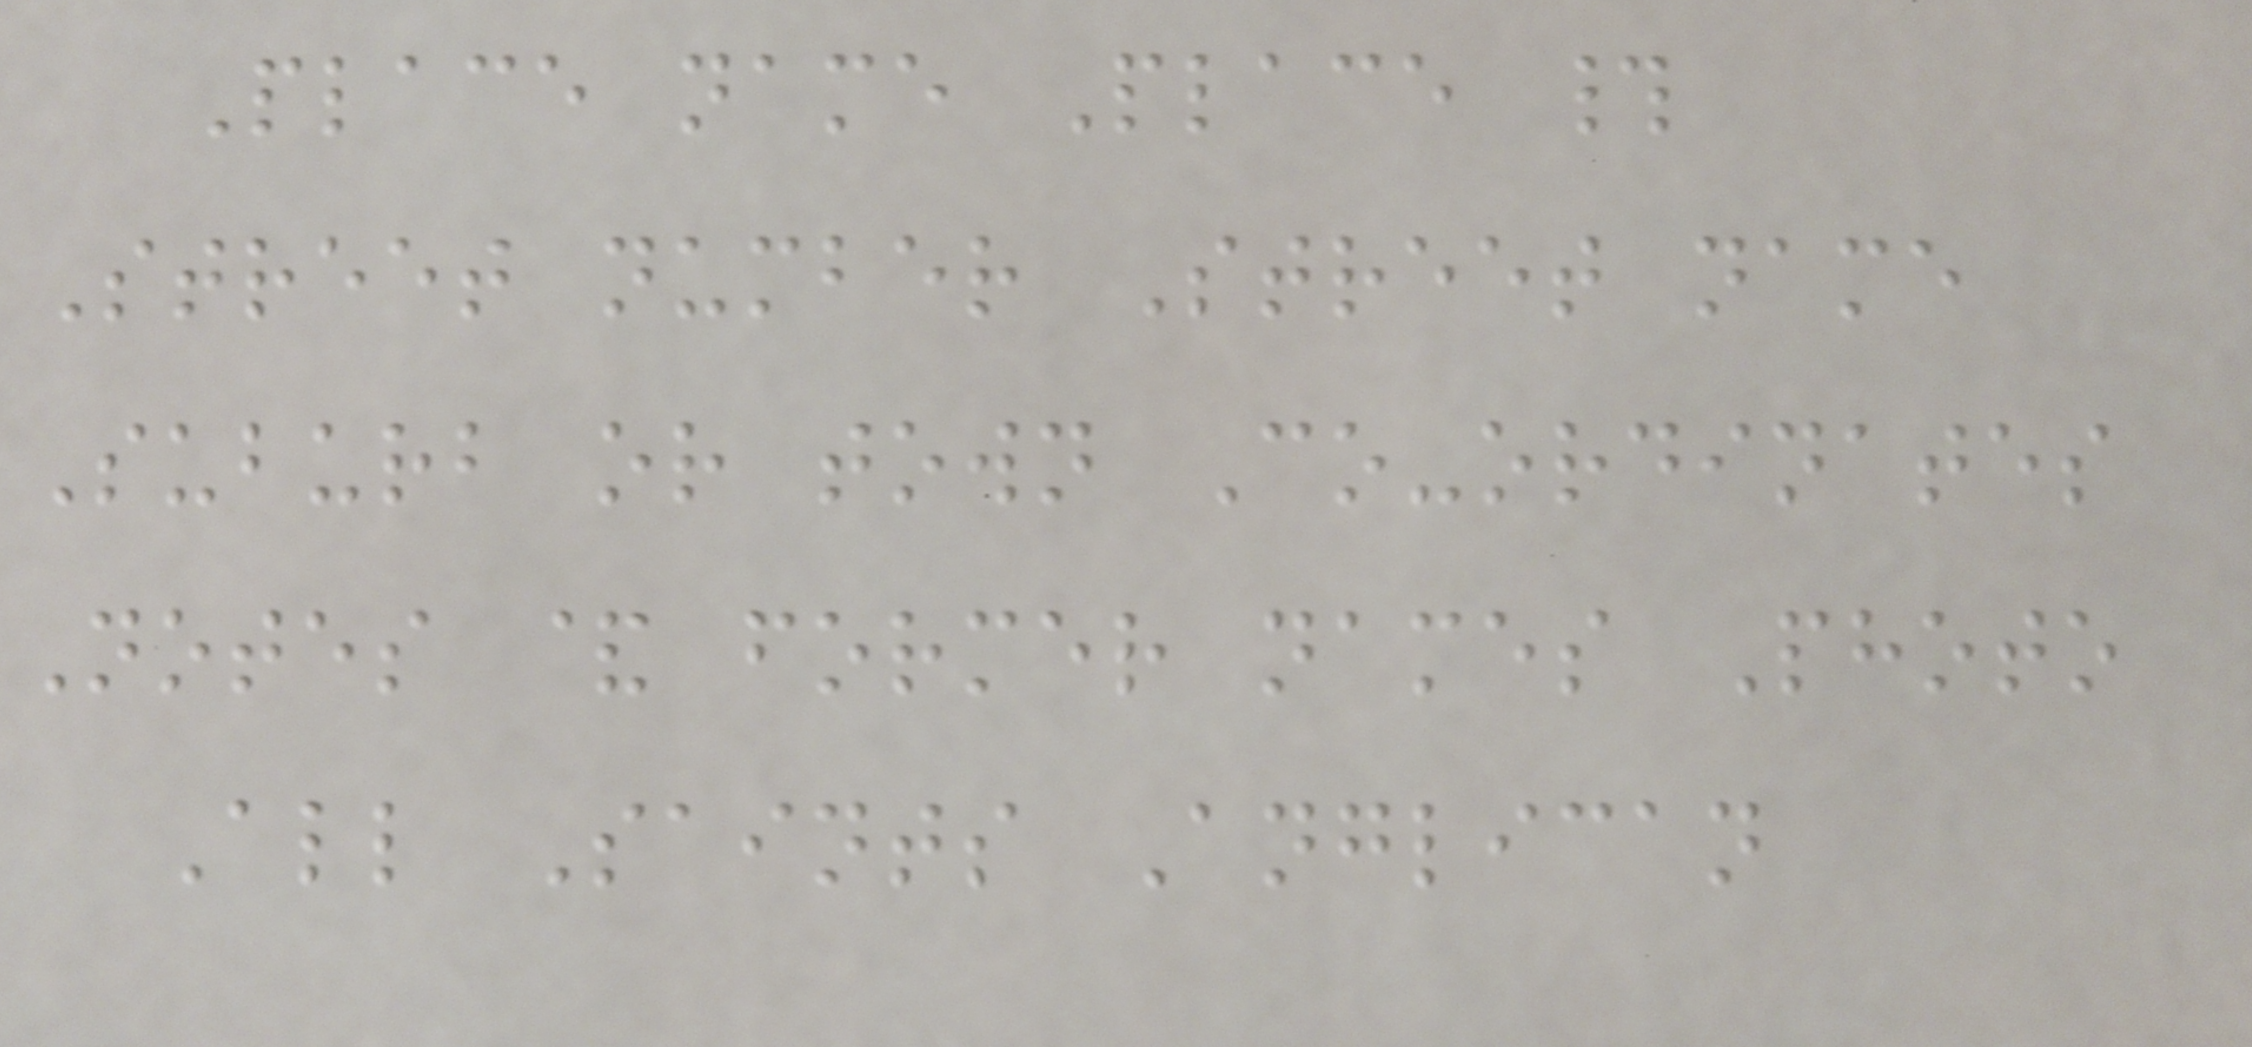Place name Place #
Street number Street name
Suburb or town Co-ordinates
Notes & former names Photo
All Saints Anglican
